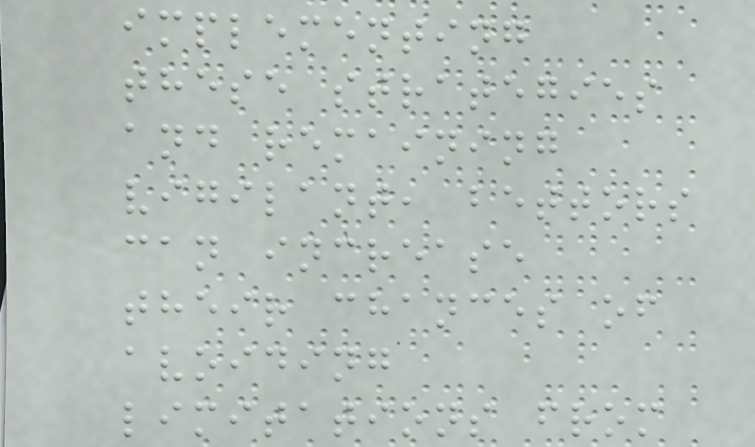implementing
these strategies
and remaining
vigilant, bettors
can increase
their chances of
avoiding
limitations from
